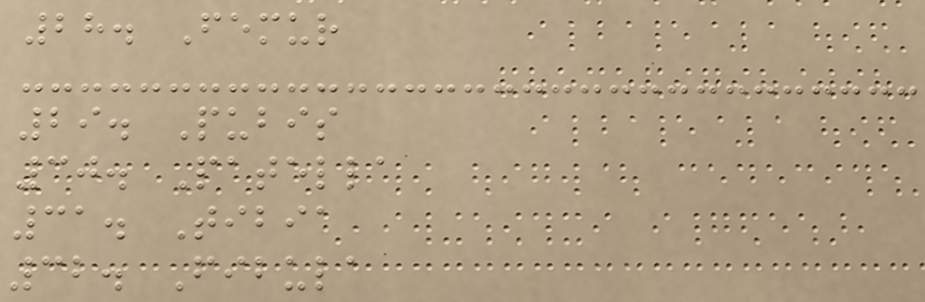28. Femur
29. Pubis
30. Patella
31. Tibia
32. Fibula
